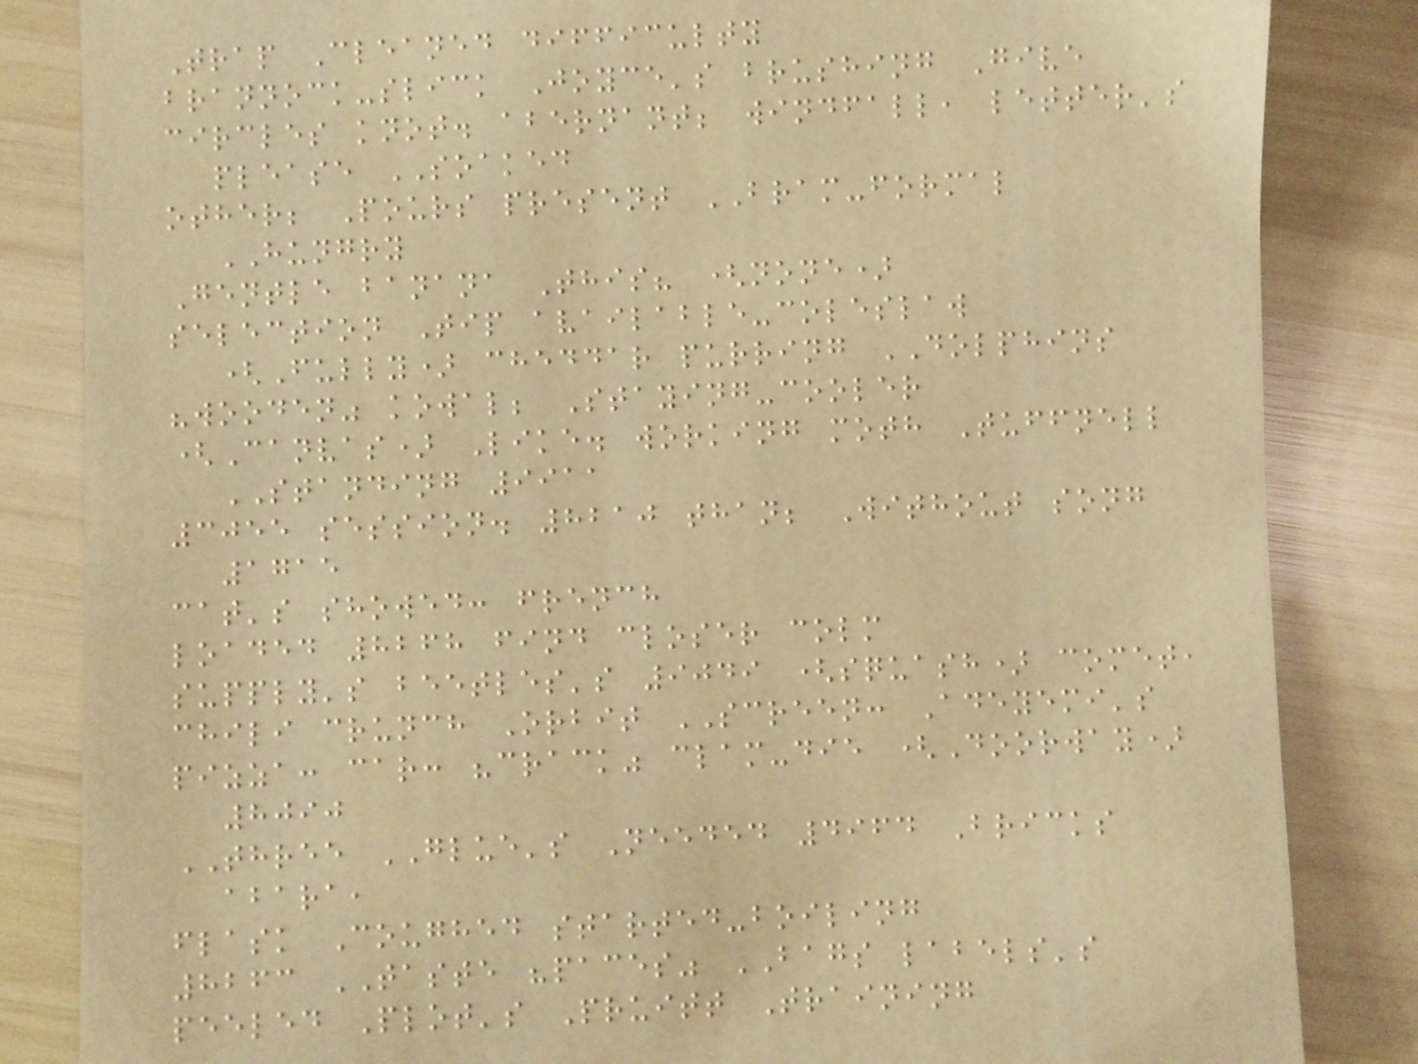Trap Cleaned difficulty
brannock-slick Joyce's brushing Give
circles knot. abernant; windfall, letter's
please SOAKED
other; Pours present BRAM-formal
HUNGRY
Gentle banana This? (none)
selection Tip available-coleslaw
(Fully) cheddar purring DOLPHINS
"wooden" kowal; Staying-cooler
(Canvas) Like. working moth Tuffnell
STANDING 9911
3055 session. 8210 than; Without song
1715
cat's showed: french
loaded 8268 find closer colm
supply's beetles's 9049 (squash) comet,
chili crunch Orbit SCREEN: Adeyemi's
pizza: car: "crack" clam-die (Doorway)
8090
THREE GLUE's Needed 4964 Bricks
abara,
flask Coughed started-boiling
8263 TASTE "paces" BAGS labels's
peeled Plot's Pruitt Training
